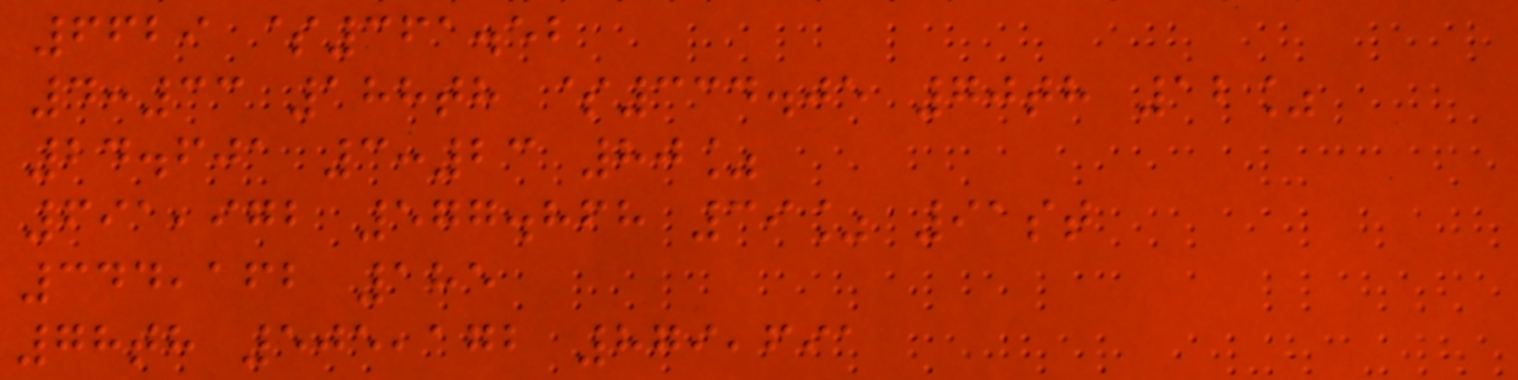6629 $361.52
4:33 188th $334.05 70th 12%
24.601 3:23 80%
691,972 577.868 39% 91st
344,162 185
78th 505,172 879,691
